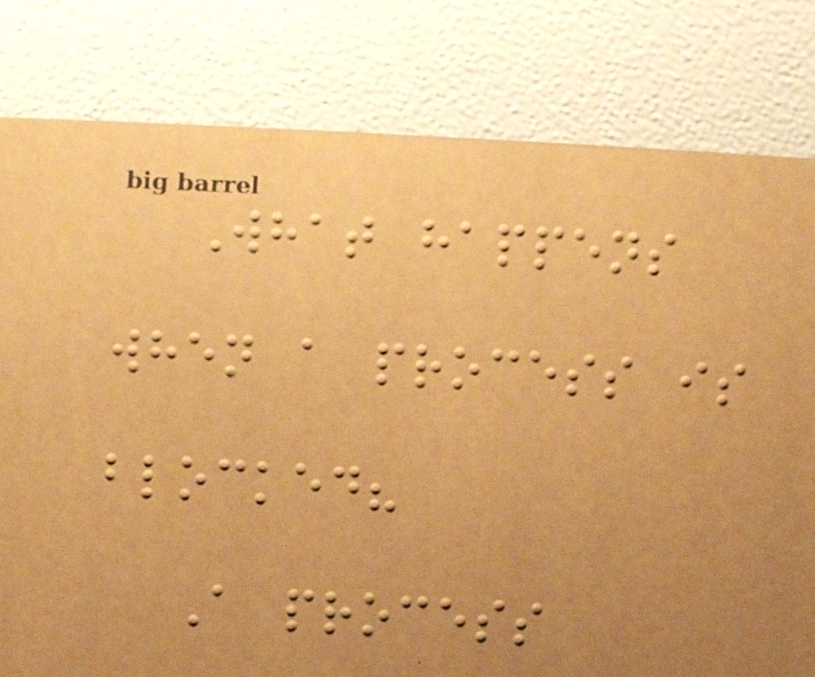What happens
when a process is
blocked?
A process
